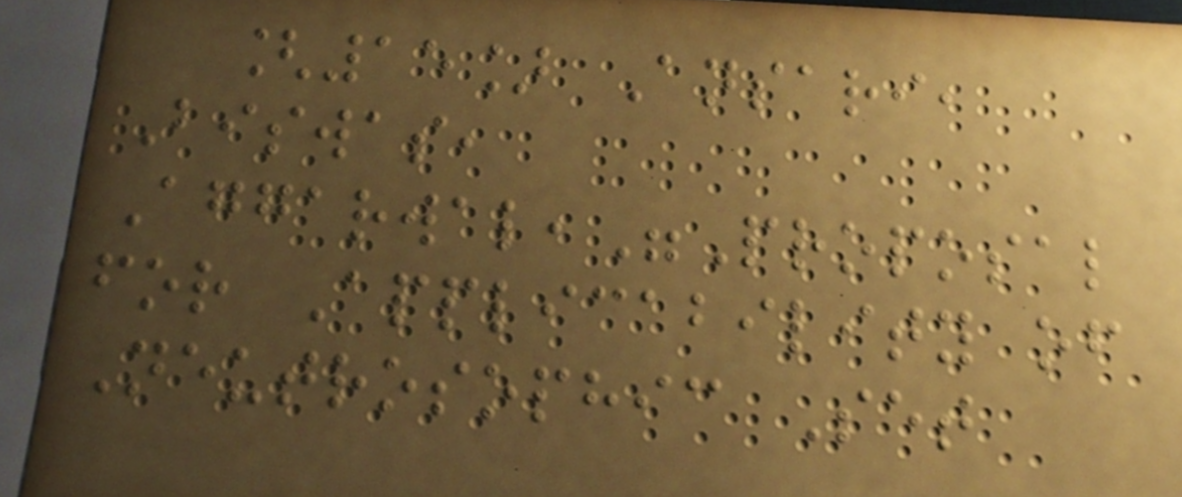[15] Ansari,
Biswas,
Aggarwal,"Proposal
for Applicability of
Neutrosophic Set
